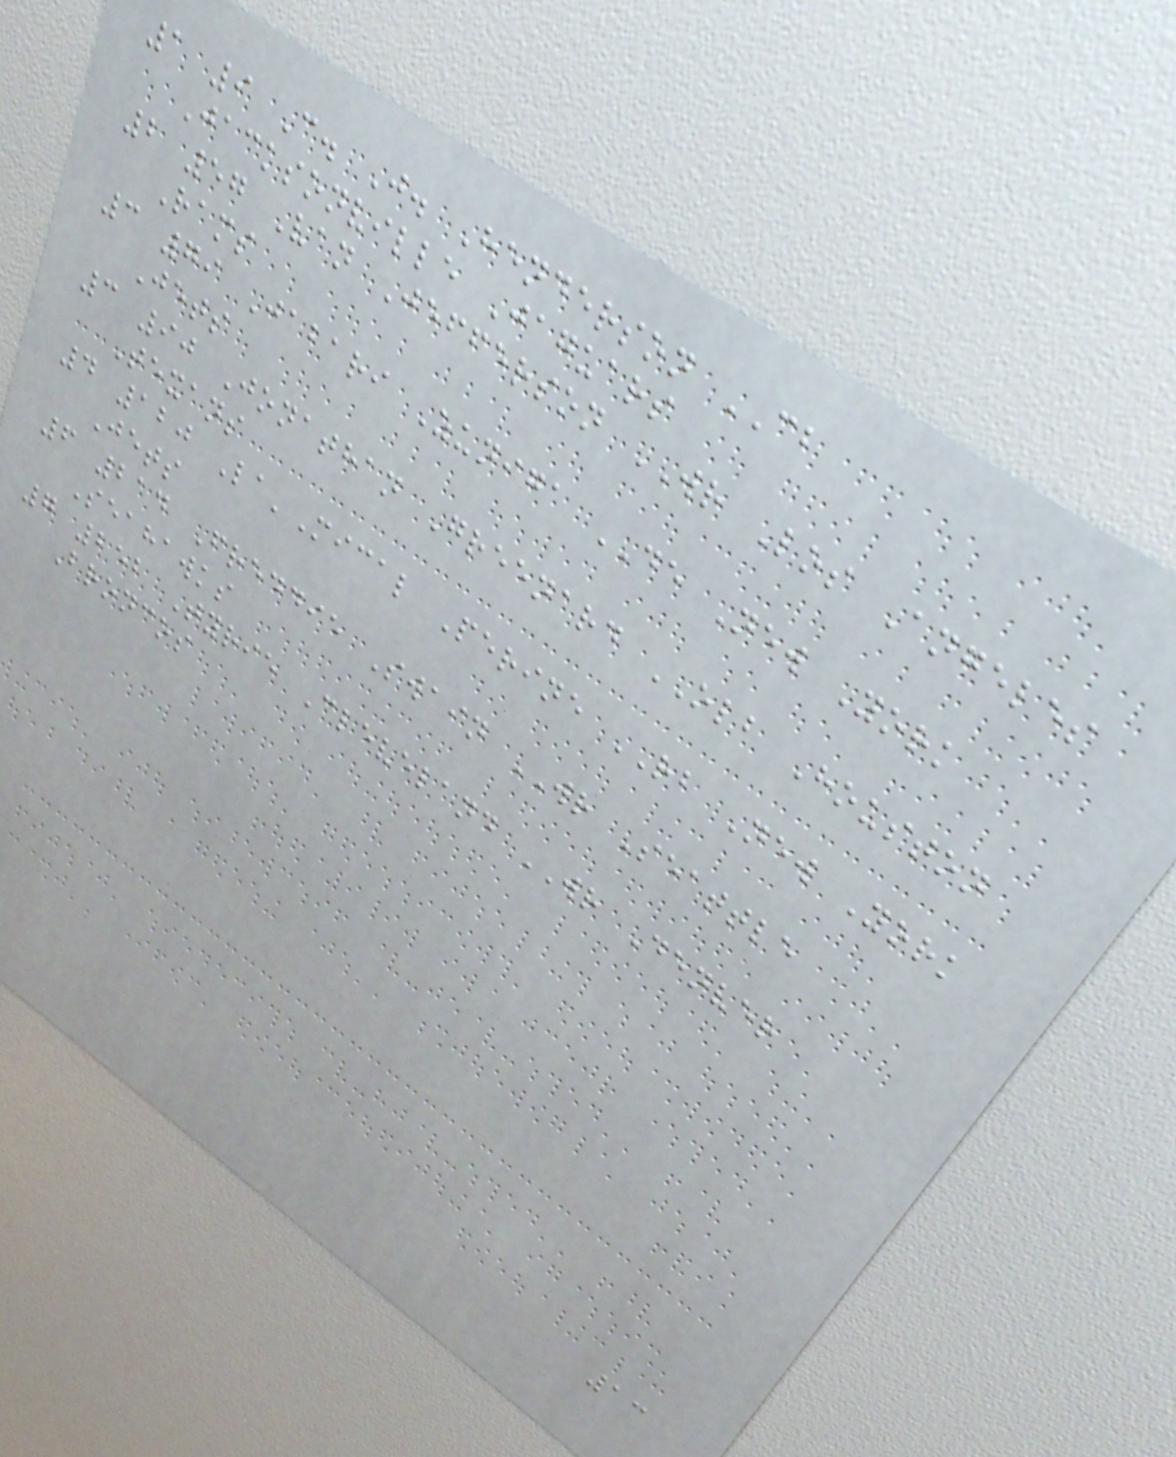1 9 C. J. Henderson CB
Jacksonville Jaguars
2 57 Van Jefferson WR Los Angeles
Rams
3 79 Jabari Zuniga DE New York
Jets
3 90 Jonathan Greenard OLB Houston
Texans
4 120 La'Mical Perine RB New York
Jets
6 214 Freddie Swain WR Seattle
Seahawks
7 252 Tyrie Cleveland WR Denver
Broncos
13
